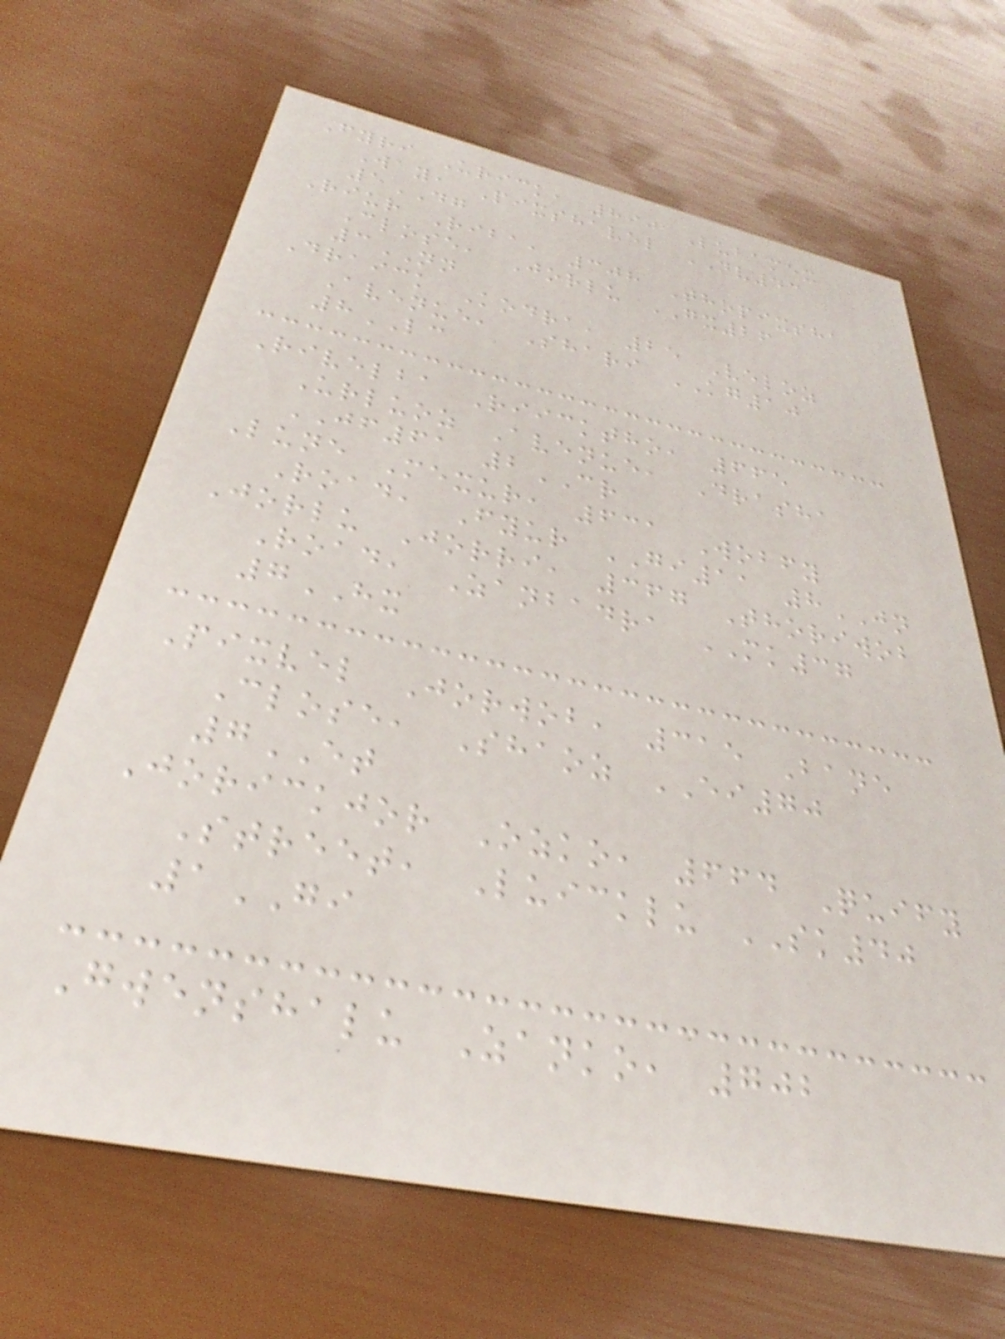Fyri Urick, 890 Lubamex
Way, Pixshavel NV43
5DG
Riur Riba, 308 Thopixsha
Close, Jorlu GX26
3NN
Draick Kodra, 25 Veloz
Avenue, Shari KG10
8LC
Rivelba Riicktho, 665
Urluoz Avenue, Drasha
JF61 2CR
Lune Mexur, 631 Wobfy
Road, Fyur GI11 8JN
Jorlu Jorri, 367 Thoriwob
Road, Zanbadra MK37
7HX
Pixvel Jorwob, 315 Bane
Close, Shaoz EI70
7ET
Jorickjor Ozko, 664 Quify
Street, Luicklu SK40
1GI
Gwenshalu Zanko, 702
